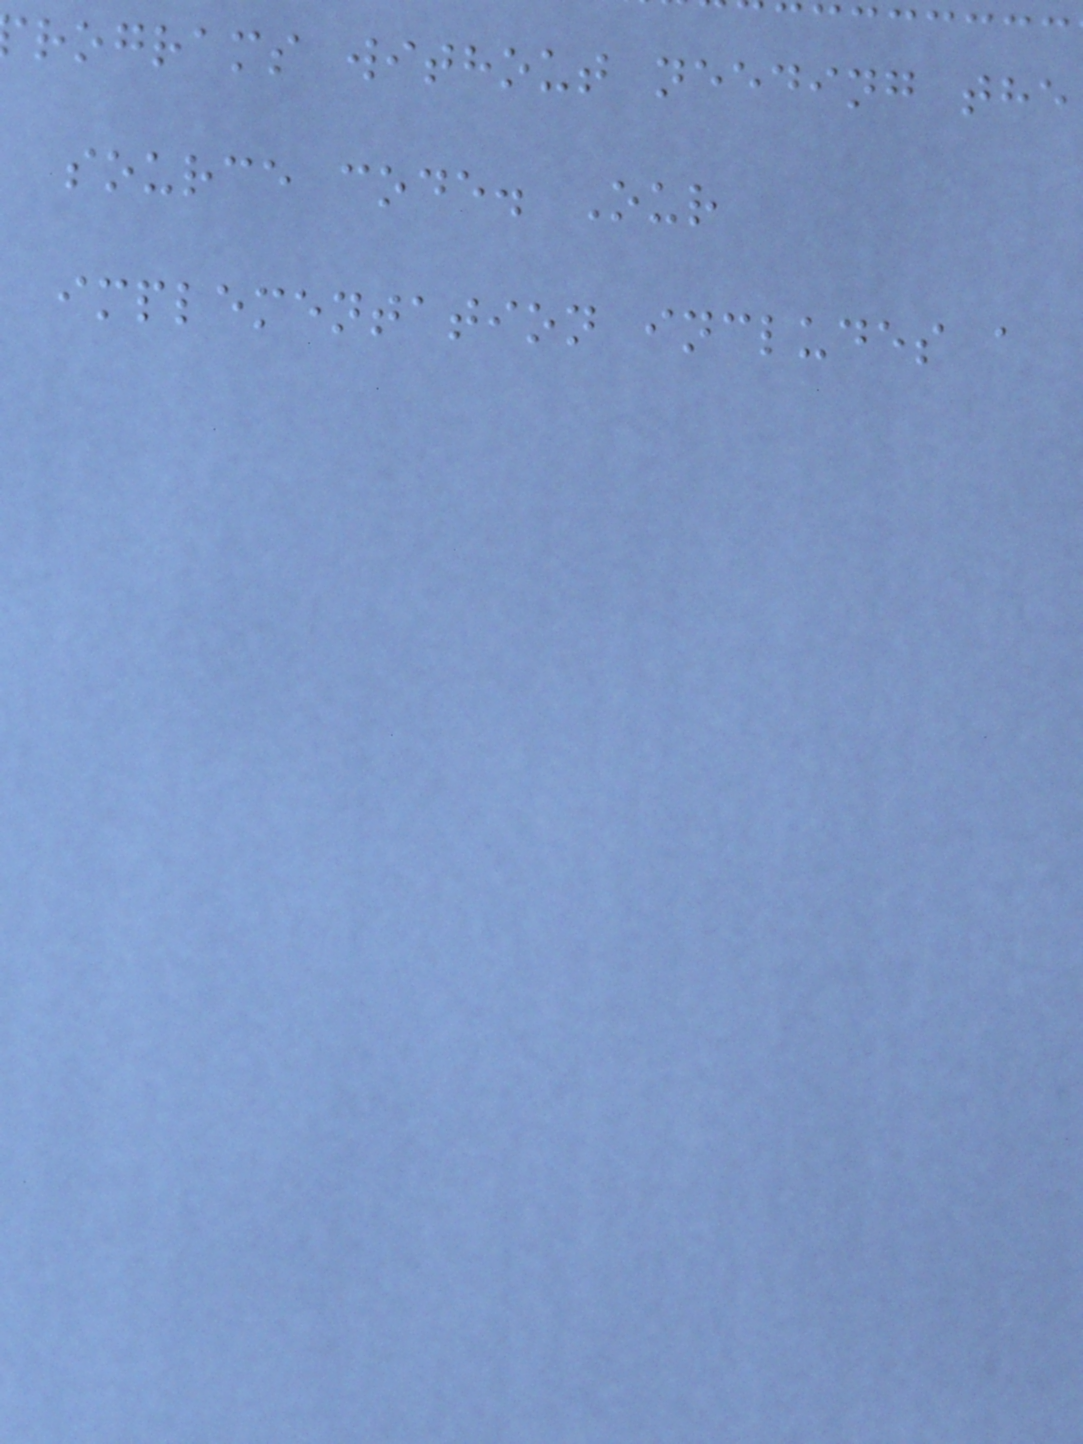rograms without needing the
source code. Our
implementation includes a
